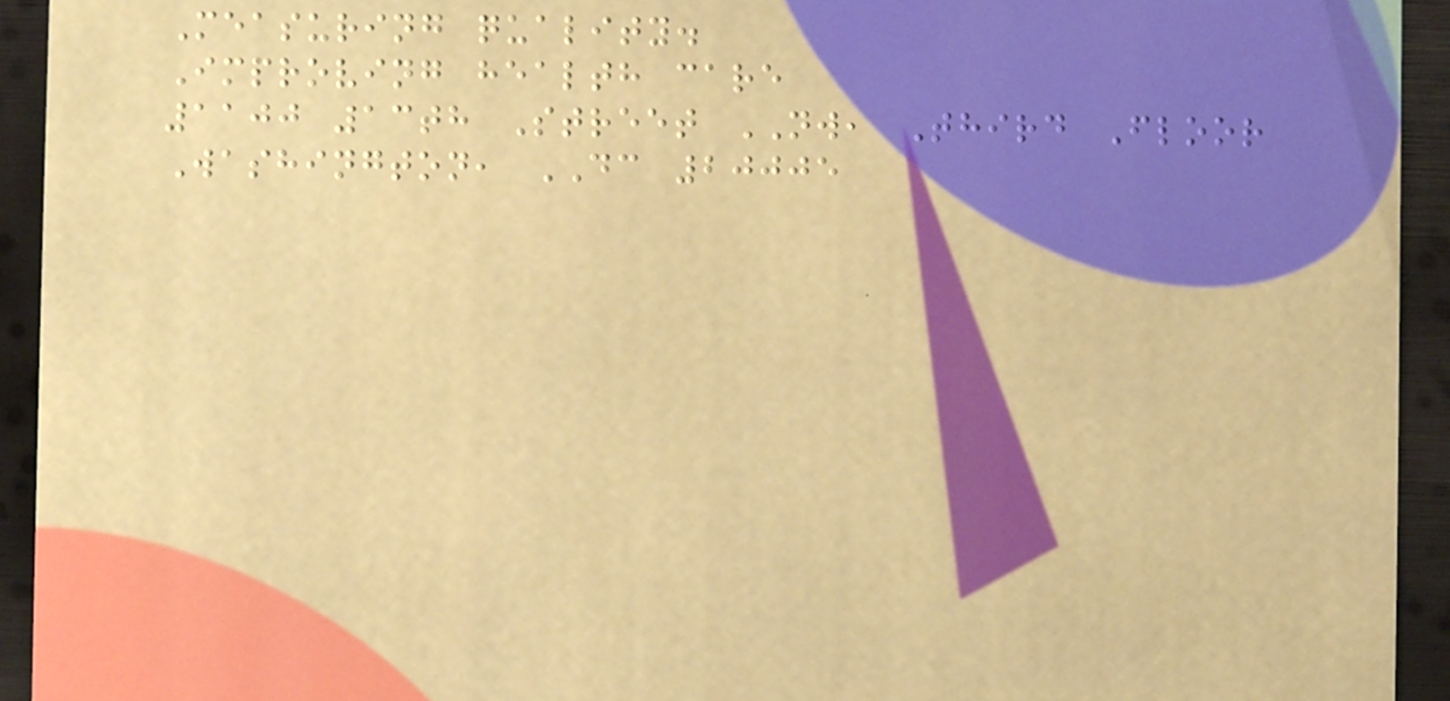Measuring quality.
Improving health care
1100 13th Street NW, Third Floor
Washington, DC 20005
